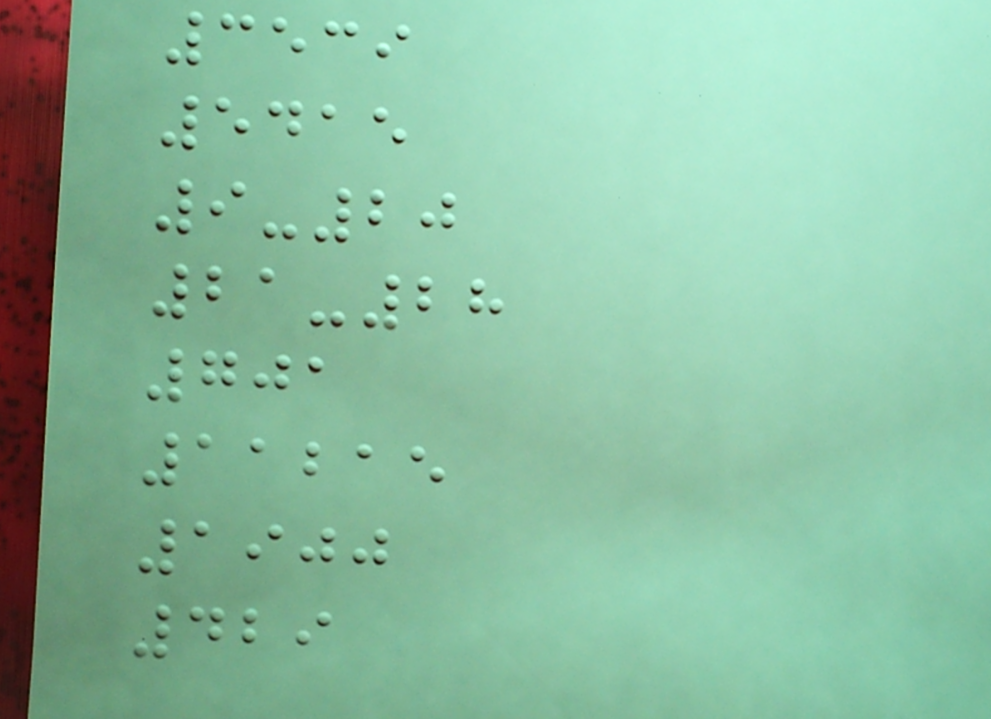3539
5415
9-20
21-28
701
11215
1900
429
